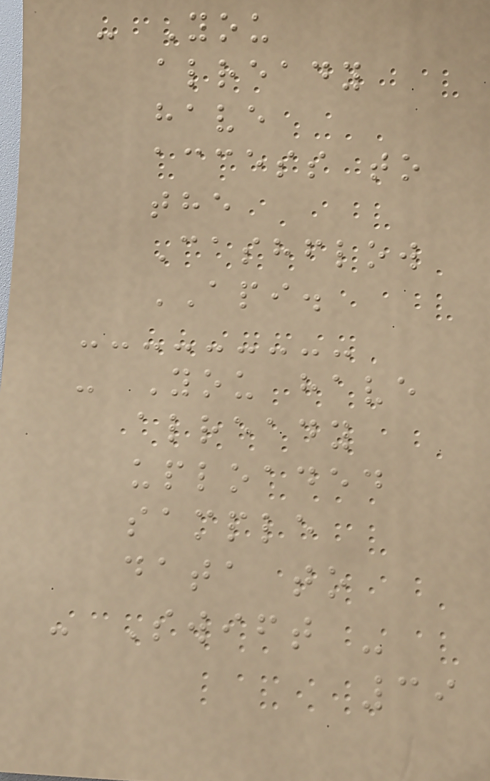- You
already
have
access to
the
Cashflow
API.
- You have
already
uploaded
sample
data to
- Swift -
39
